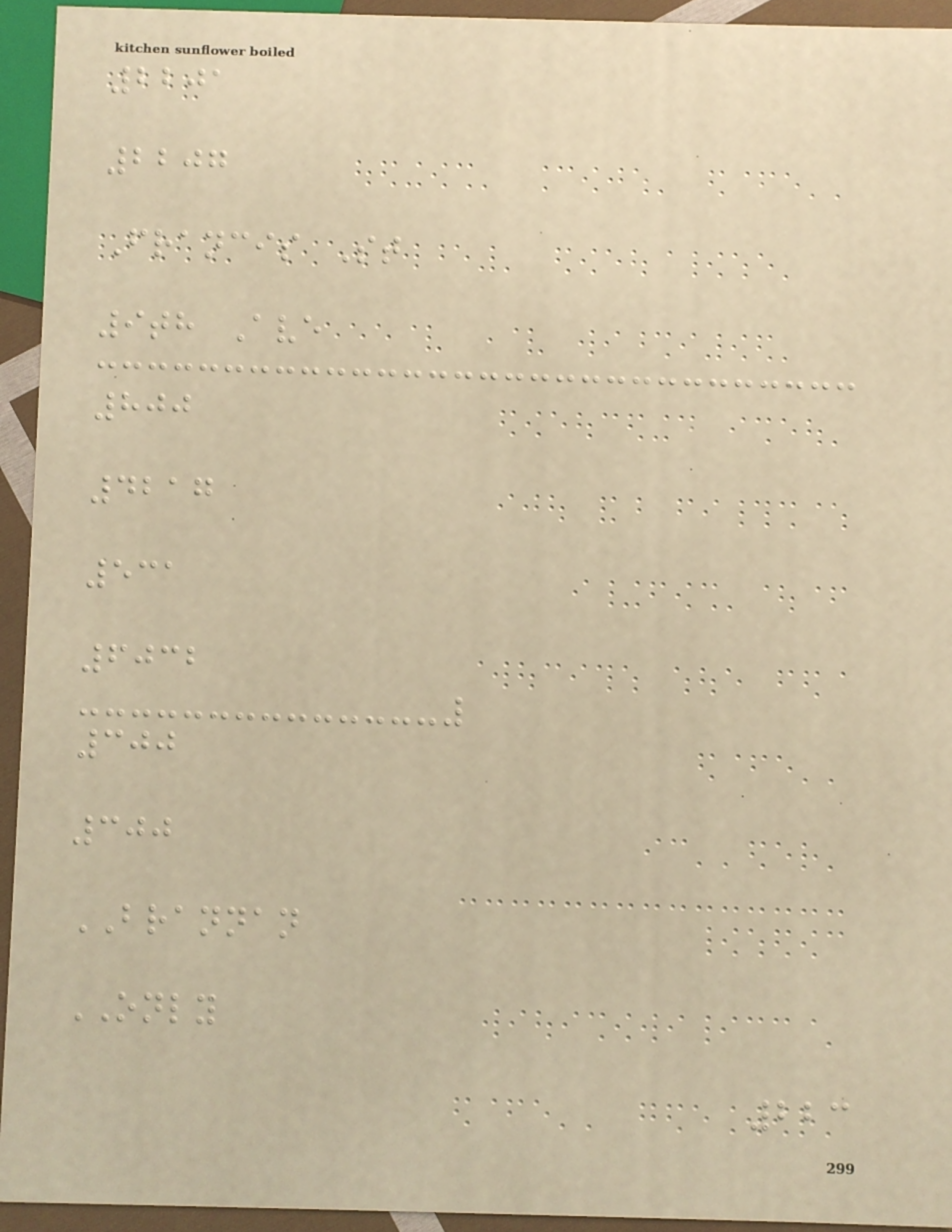2201
2207
Francis St
9th Ave
800
4217
531
6032
300
300
BRANNAN
ONLY
223
